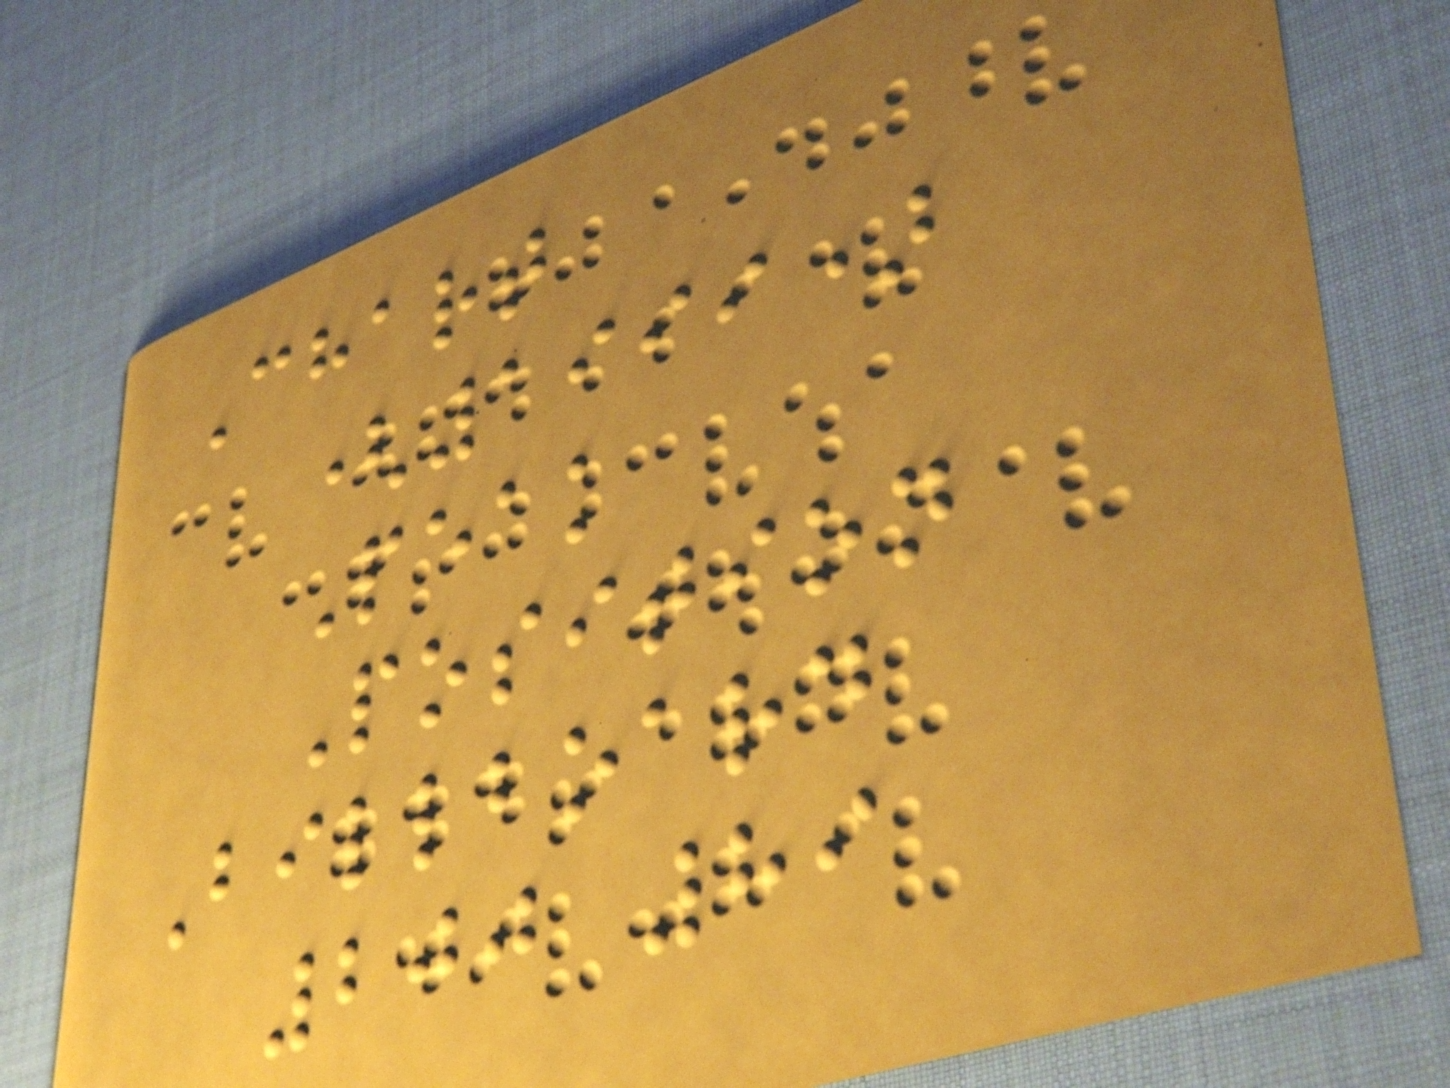Chart
(1999)
Peak
Position
Billboard
200 89
